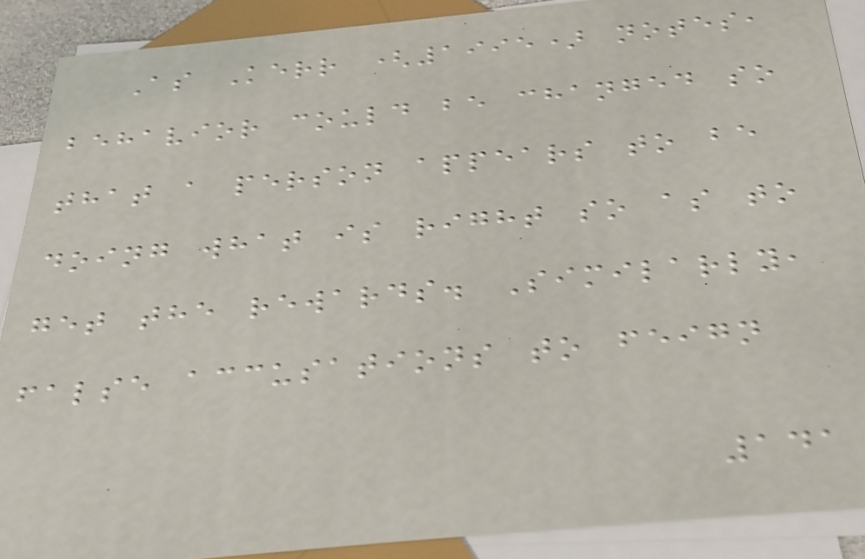As Kerr (1995) notes,
behavior could be changed so
that a person appears to be
doing what is right so as to
get the rewards. Similarly,
false accusations to feign
141
